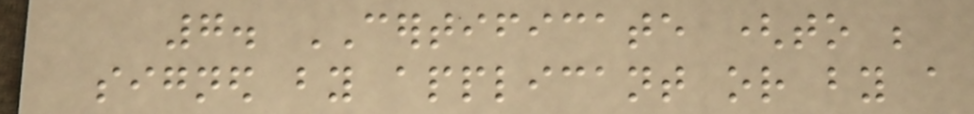7. CERTIFICATE (to be
signed by applicant or by a
